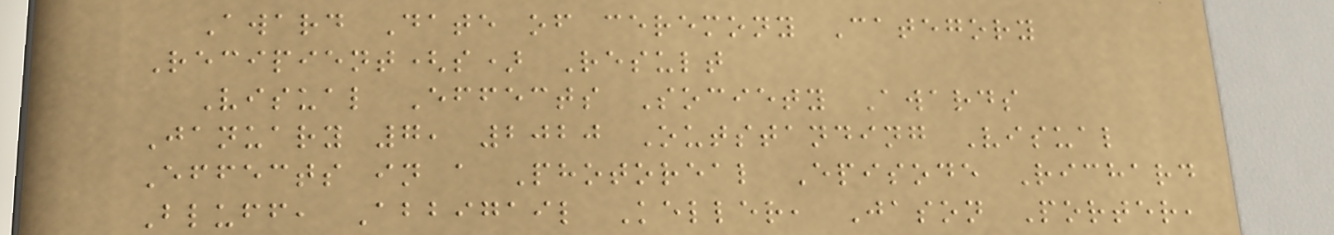Award Date of ceremony Category
Recipient(s) Result
Visual Effects Society Awards
January 7, 2020 Outstanding Visual
Effects in a Photoreal Episode Richard
Bluff, Abbigail Keller, Jason Porter,
